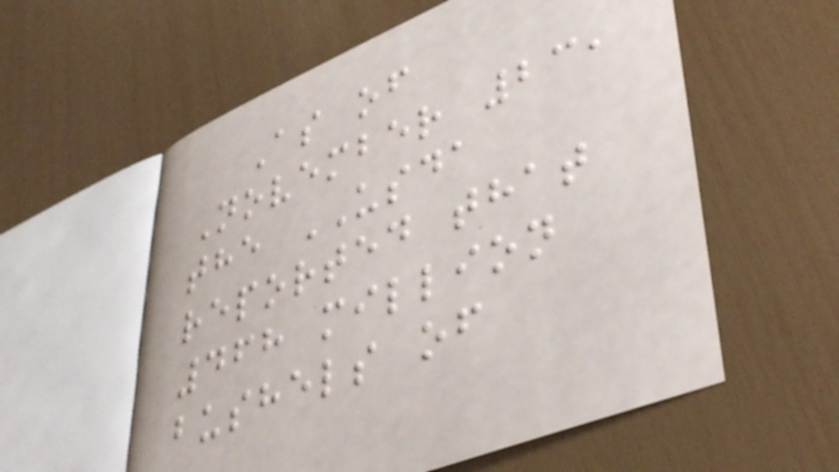As of
November 23,
the USDA
reported that
468 million
bushels of
